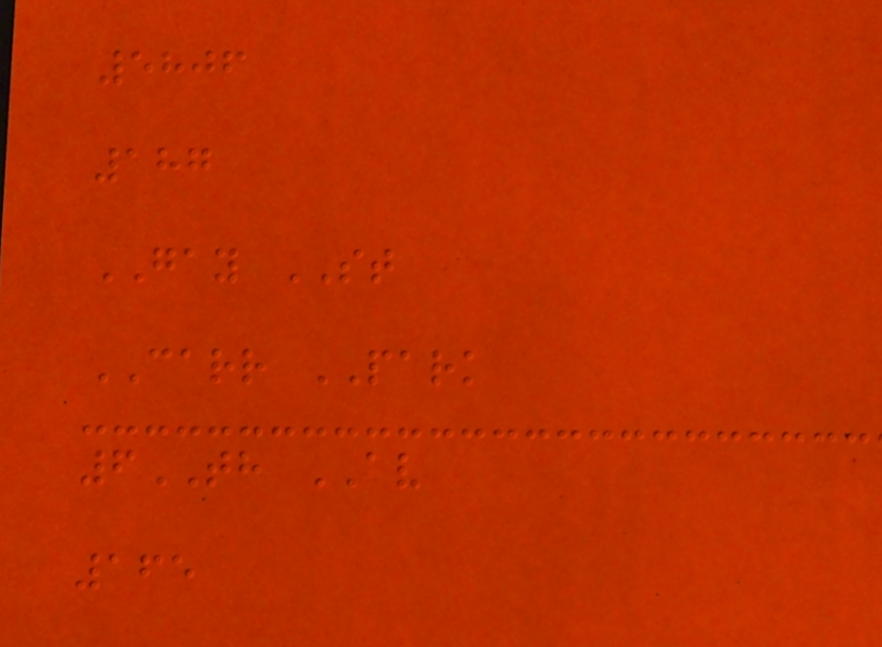5806
187
GAY ST
CARR PARK
6TH AV
165
